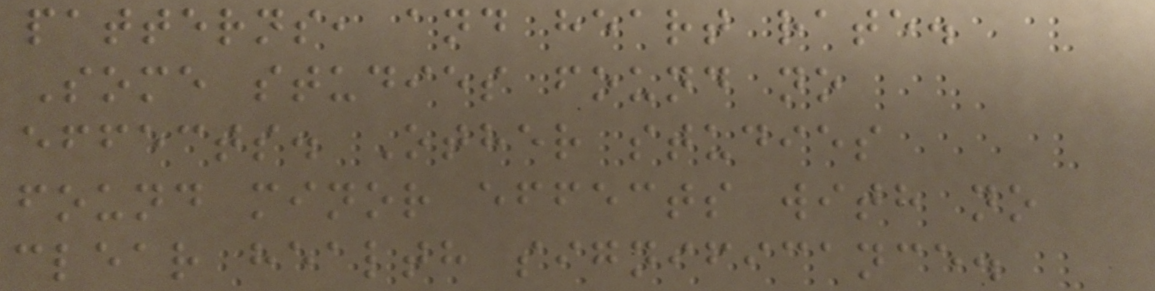patterns, and heart rate.
Some studies found no
effects. Other studies
found minor effects with no
clear health significance.
